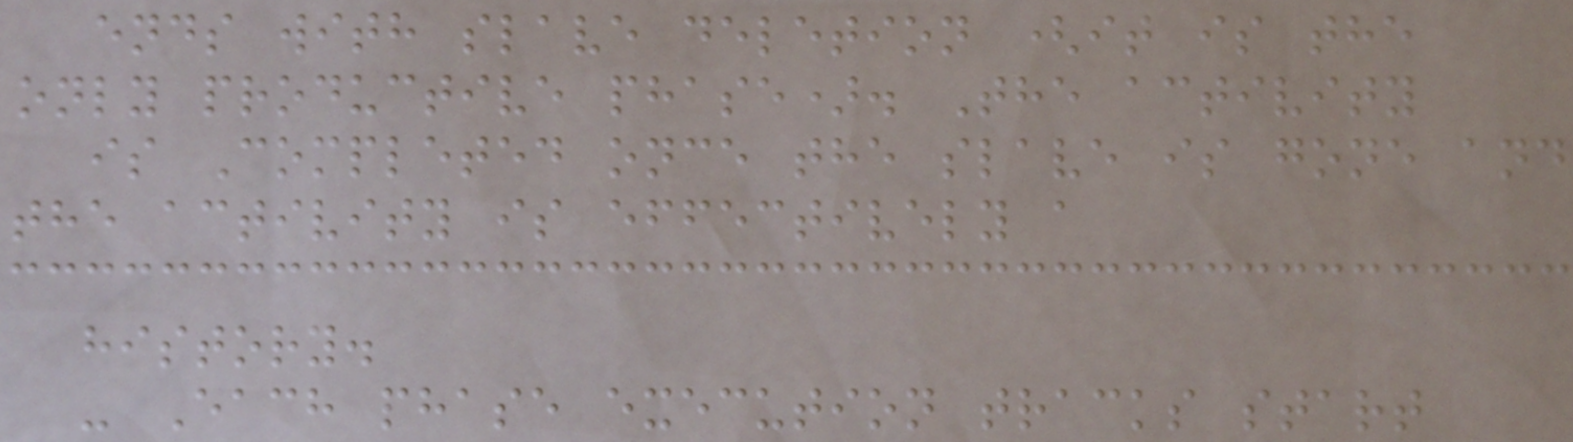ends with slave deletion (it is the
only productive phase). The activity
is Completed once the slave is gone and
the activity is effectively a
history.
- Each phase execution tracks start
